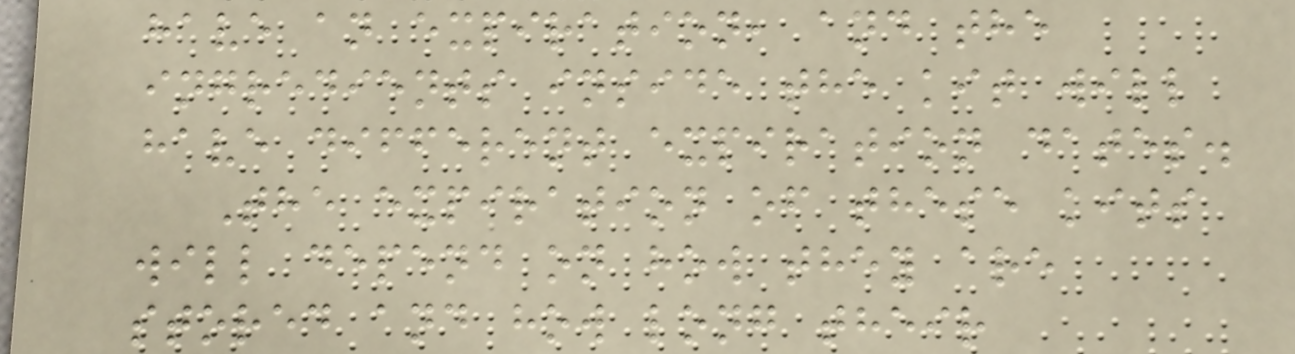have an expiration, and the
ingredients inside the kit will
have different expiration dates.
The expiration of these kits
will depend on how they are
stored and how long their
